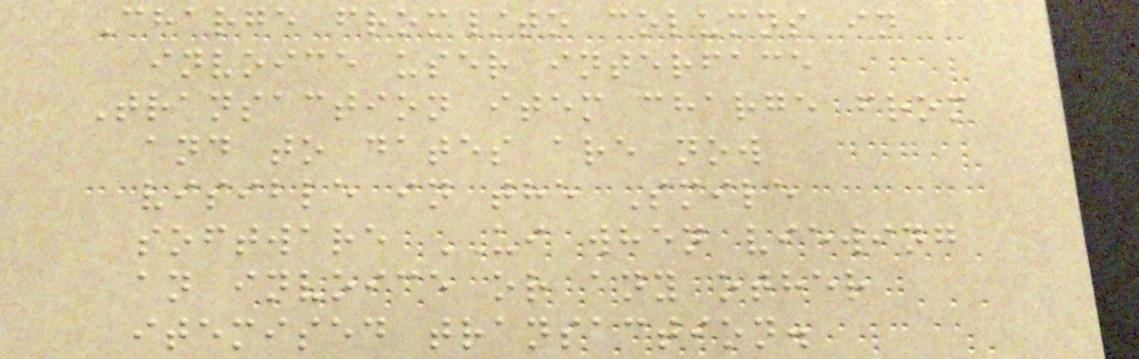Charge from/to columns in
invoice user interface
Transaction item charge from
and to dates are now
visible in the Smile
software UI when viewing
an invoice or any other
itemised transaction.
